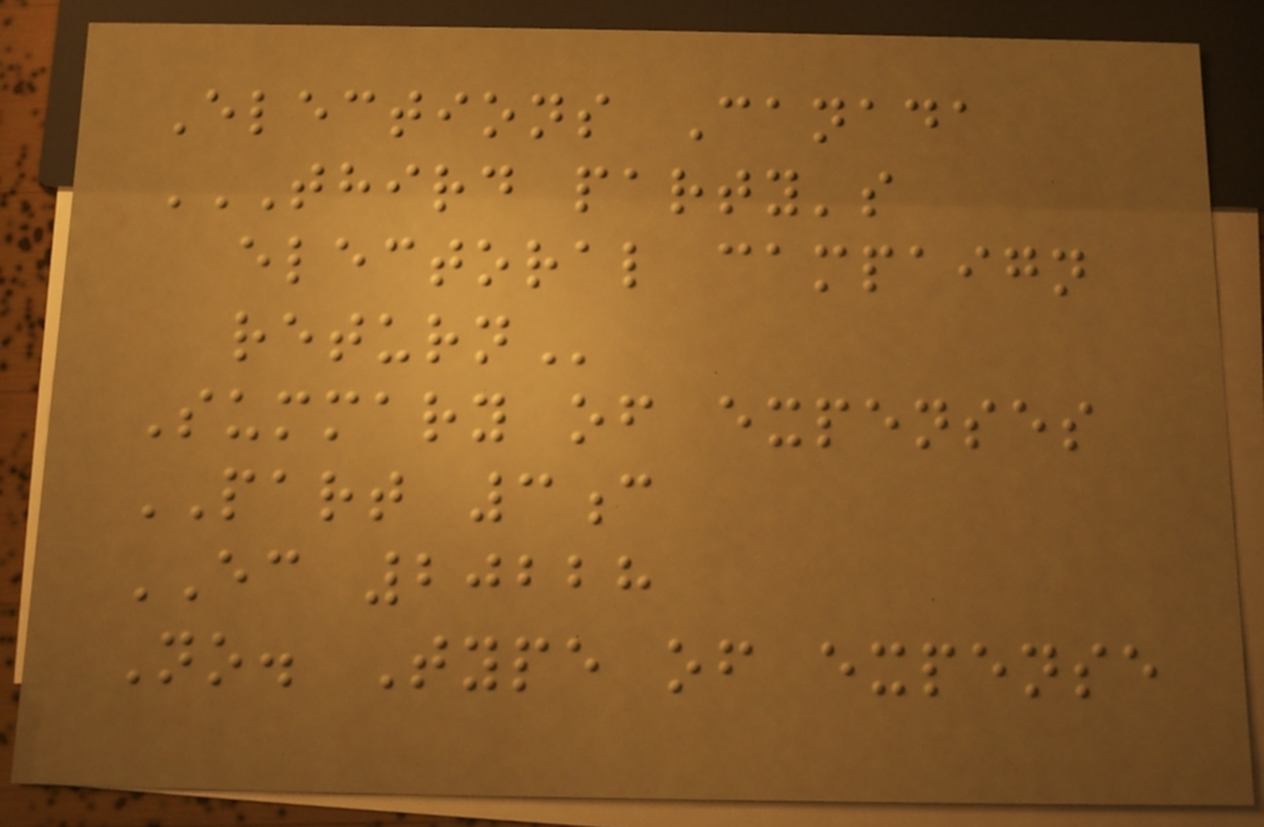Elections Canada
THIRD PARTY'S
ELECTORAL CAMPAIGN
RETURN
Summary of expenses
PART 3c
EC 20228
No. Type of expense
